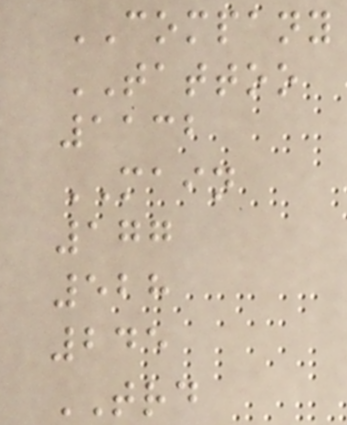COMPANY
TATTOO
1132
MAIN
177
528
245
TRD
